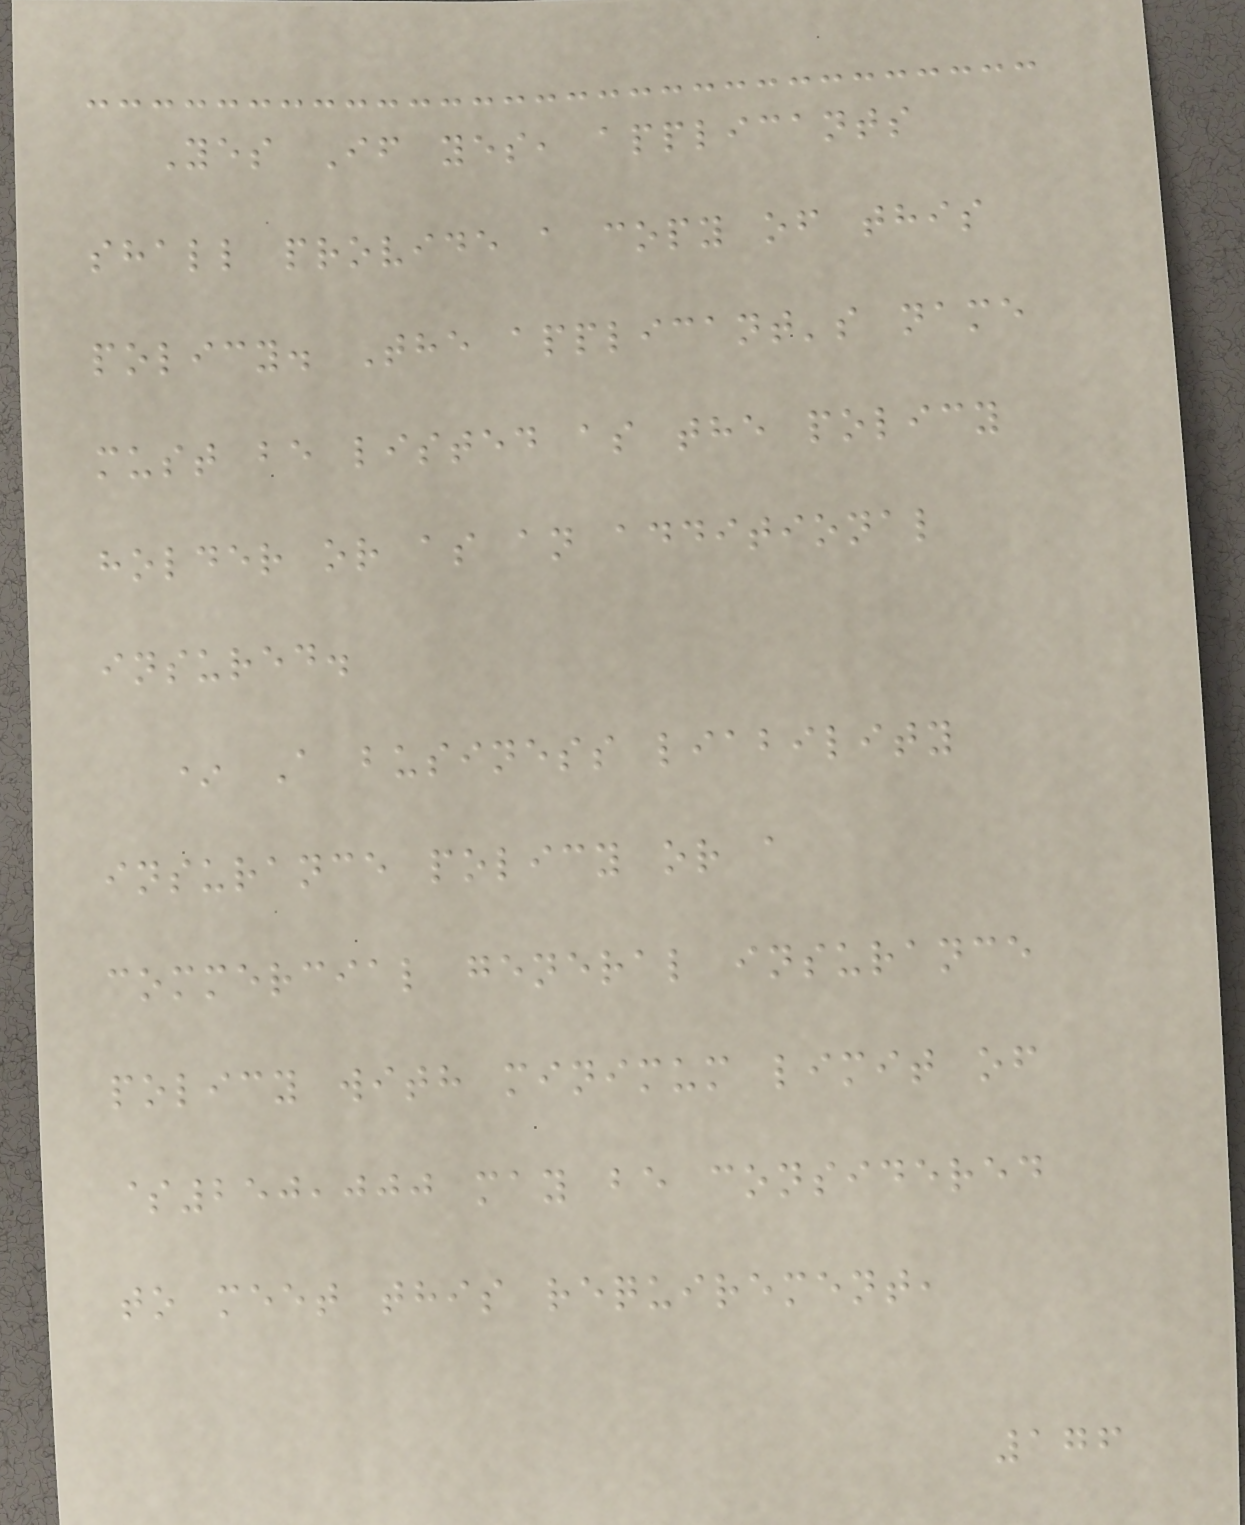Yes If yes, applicants
shall provide a copy of this
policy. The applicant's name
must be listed as the policy
holder or as an additional
insured.
* A business liability
insurance policy or a
commercial general insurance
policy with minimum limit of
$250,000 may be considered
to meet this requirement,
176
